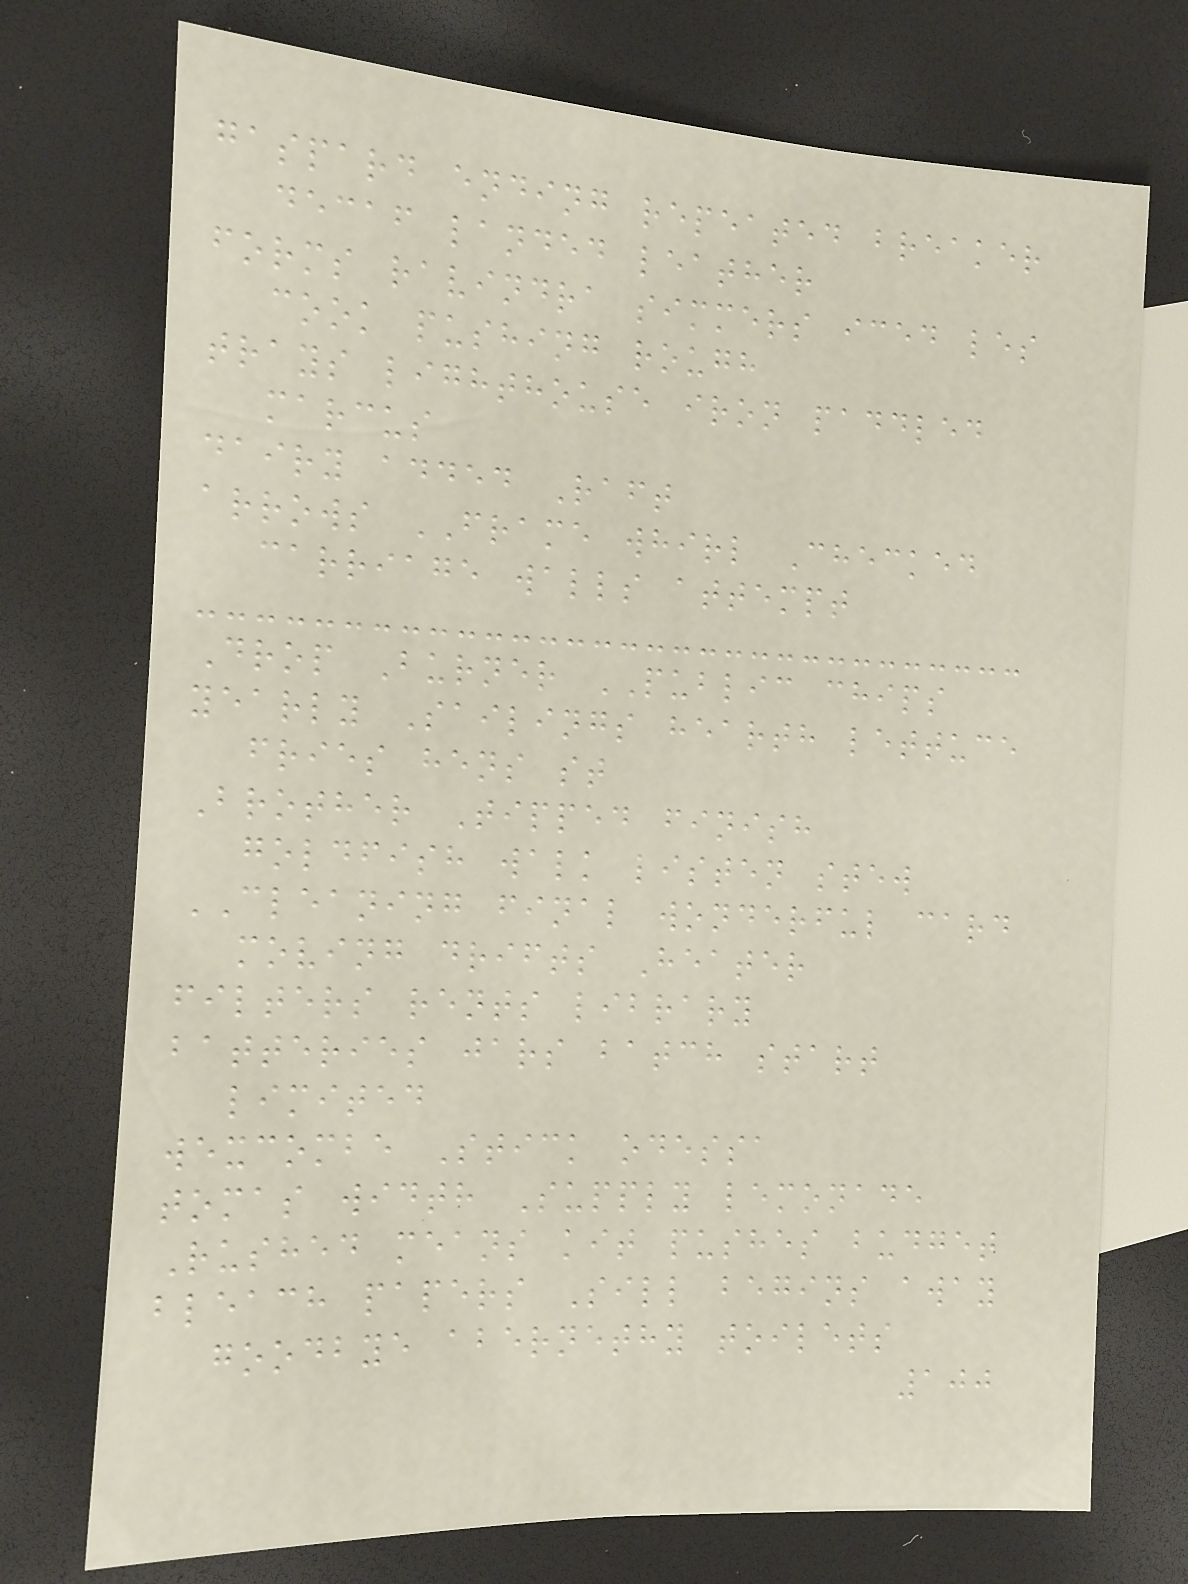gaspard ending repeated breaker
decaf landed leather
forms ravindra simmers iced les
cook pushing rough
trays lighthouse iron paddled
marcus
dairy added Raft
arrows FRAME whirl Checked
carriage walls attempt
Drop Burner PUBLIC chips
yearly Sailings hearth lettuce
fries hens st
Brother Tipped finish
goldfish walk listen stew
CLEANING final wonderful card
moving drifts Heater
filters rents library
batteries jars batch start
limited
wexcombe Stick odessa
tomas width Supply lemonade
Rushed means kit pushes budget
bleach papers Sill begins away
goodbye abernethy toilets
100
